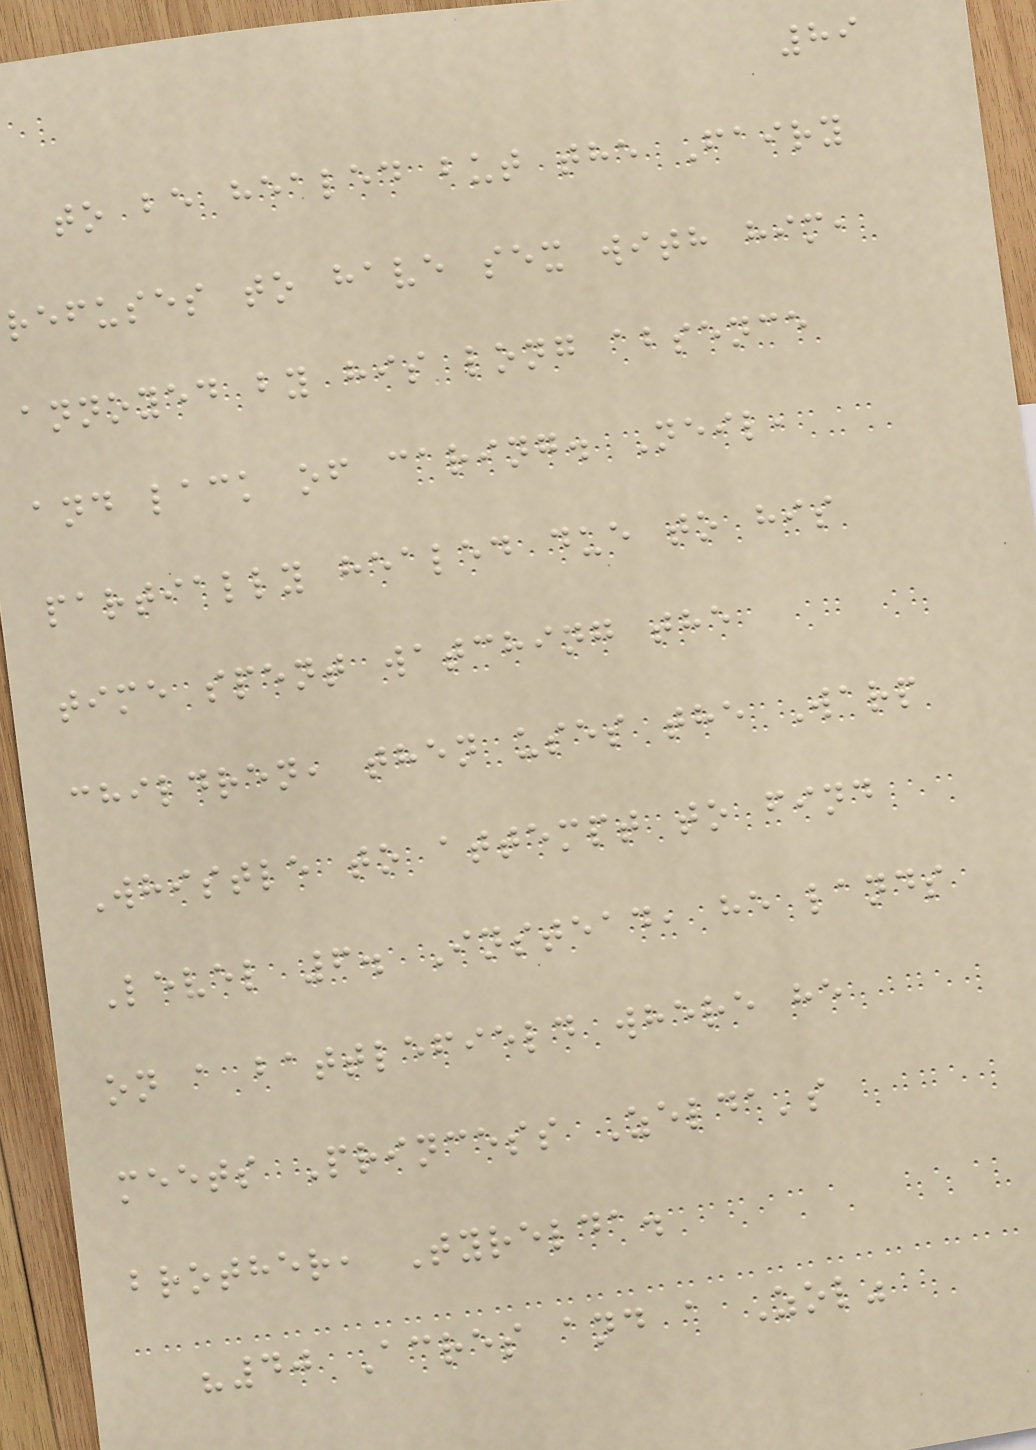89
to be healed but the Fairy
refuses to have sex with him,
annoyed by his long absence
and lack of caring. Neil,
partially healed due to his
time spent watching the
children, then uses the Warp
Whistle to attempt to find
Level 6. Instead, he lands
on a battlefield where he
meets Princess Zelda's
brother, Tyrelda.
"40 Acres and a Zol"
